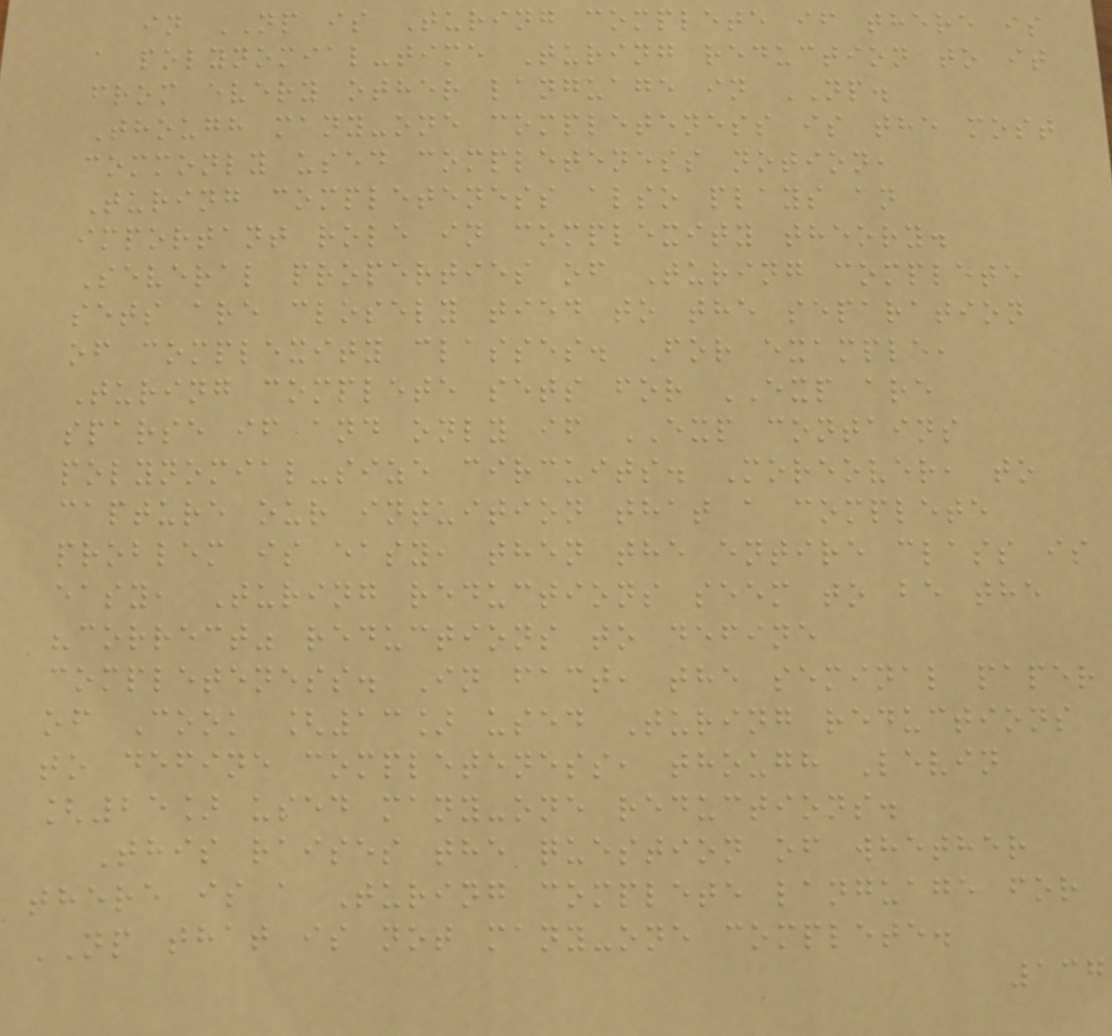in NP is Turing complete if there is
a polynomial-time Turing reduction to it
from every other language in NP.
Though many-one completeness is the most
commonly used completeness notion,
Turing completeness also plays an
important role in complexity theory.
Several properties of Turing complete
sets are closely tied to the separation
of complexity classes. For example,
Turing complete sets for EXP are
sparse if and only if EXP contains
polynomial-size circuits. Moreover, to
capture our intuition that a complete
problem is easy, then the entire class is
easy, Turing reductions seem to be the
"correct" reductions to define
completeness. In fact, the seminal paper
of Cook [13] used Turing reductions
to define completeness, though Levin
[25] used many-one reductions.
This raises the question of whether
there is a Turing complete language for
NP that is not many-one complete.
137
